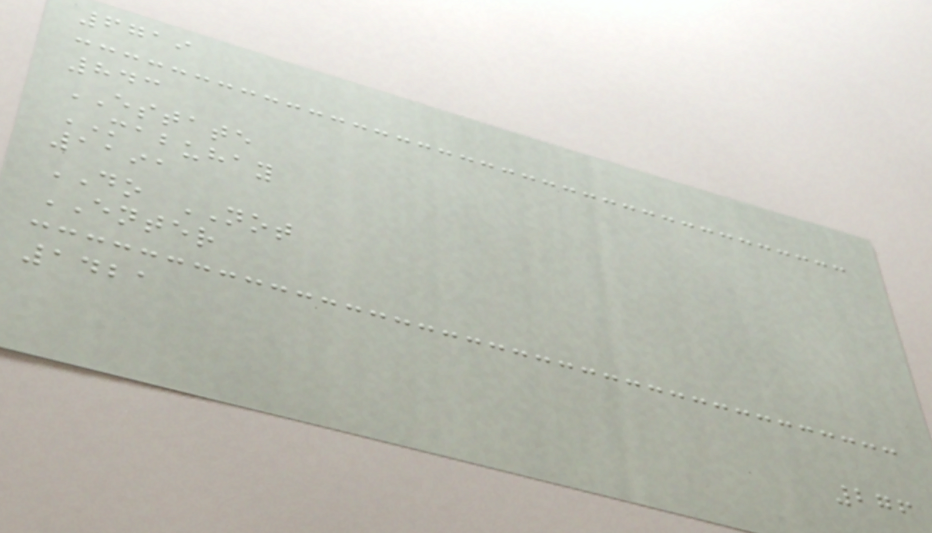6719
843
ESTATE
MABUHAY
1191
DO NOT
ENTER
1421
276
